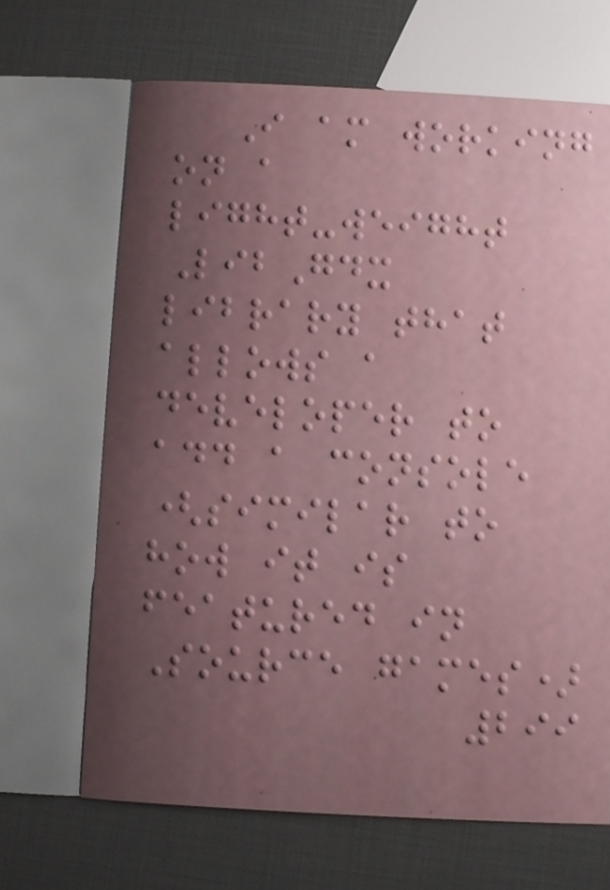I am working
on a
light-weight
LibGdx
library that
allows a
developer to
add a console
(similar to
how it is
featured in
Source games)
299
